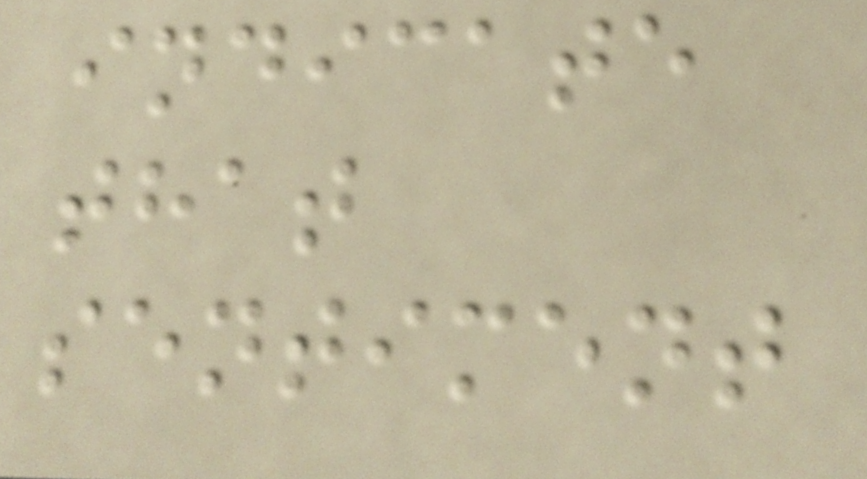indicate
that
sentiment
